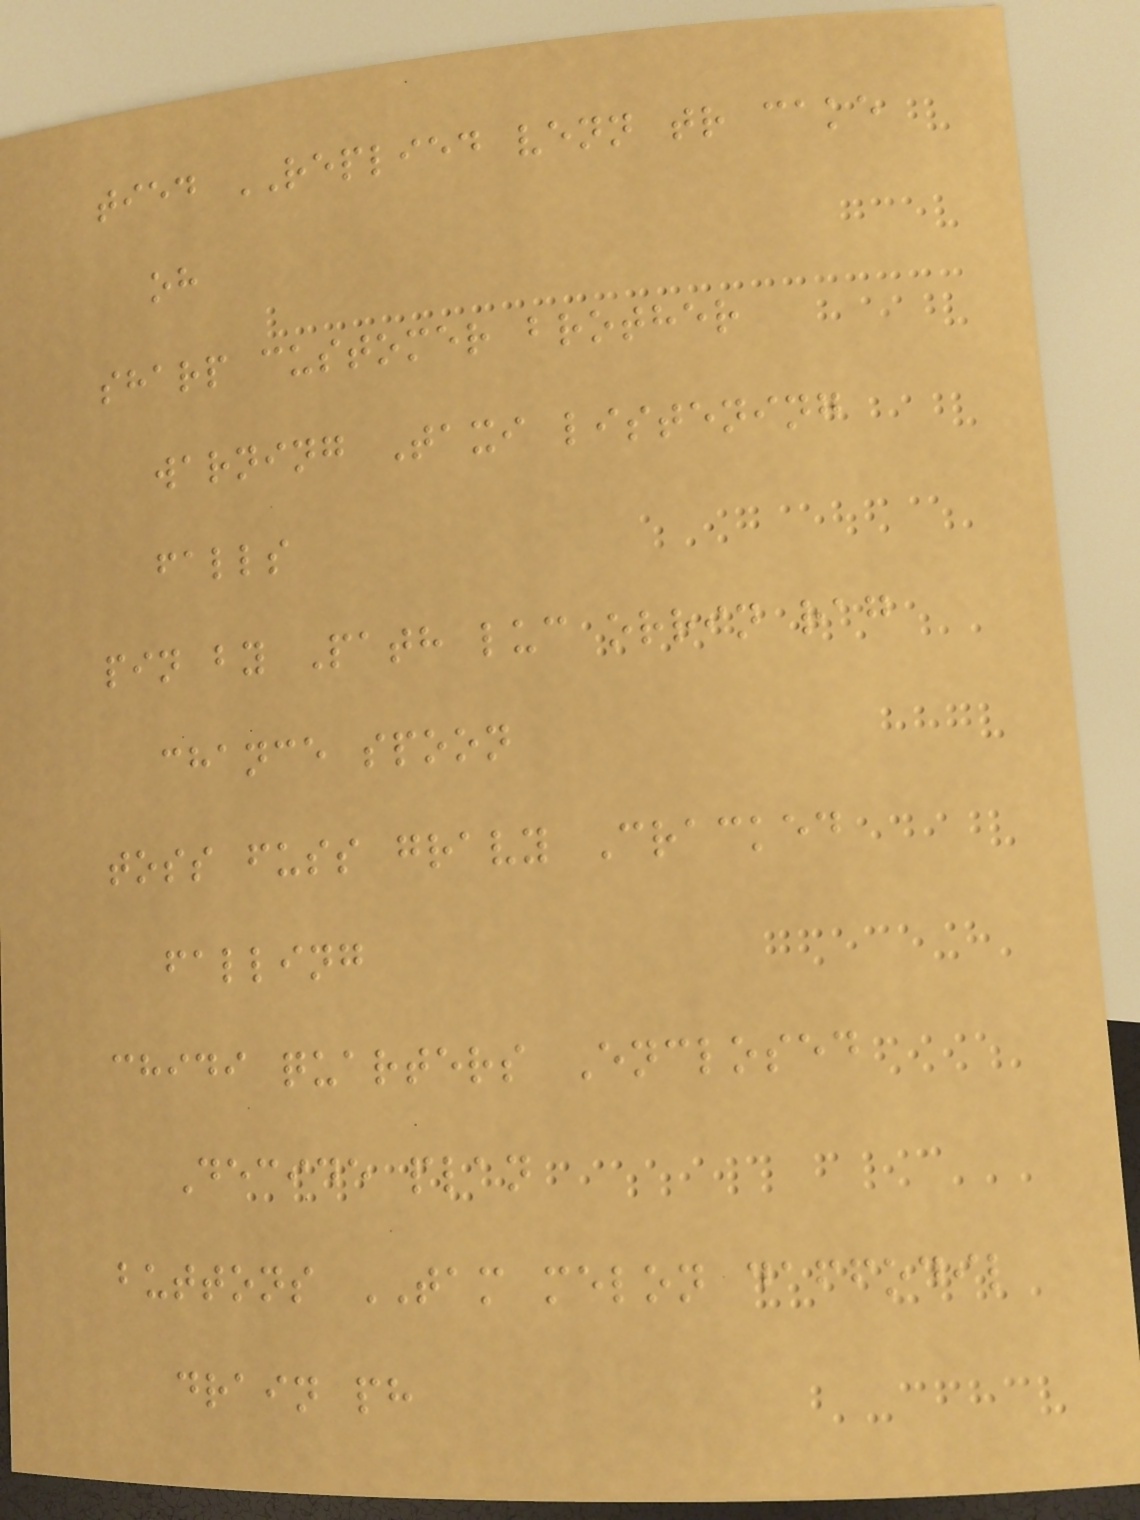tied REPLIED venn tr cake
oh
sharp customer brother
warning Taxi listening
falls
pin by Path luc orrin rag
chance spoon
toss fuss gravy Cracked
falling
chidi quarters Enclosed
Decide plan
buttons TAM melon daffodil
drain ph
